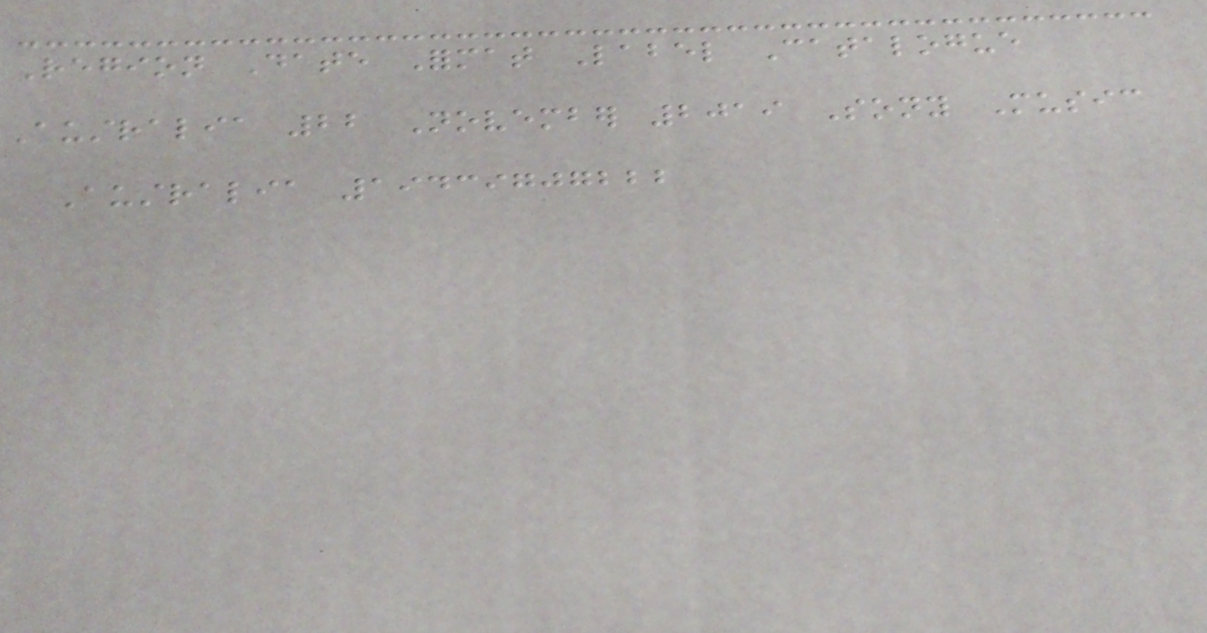Region Date Format Label Catalogue
Australia 22 November 2019 Sony Music
Australia 19439707222
